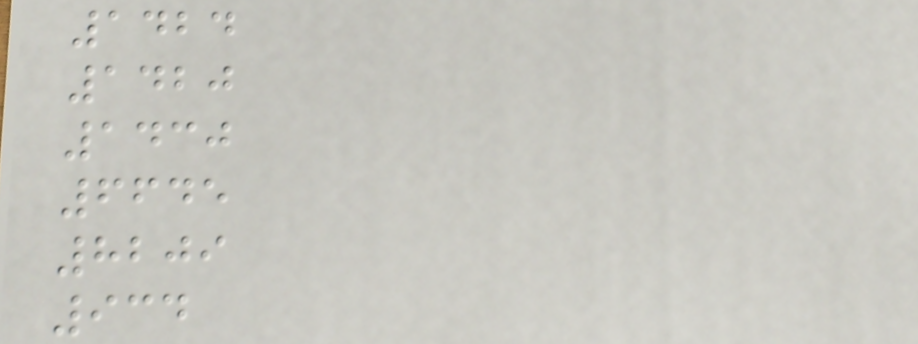1424
1420
1430
6645
8209
934
